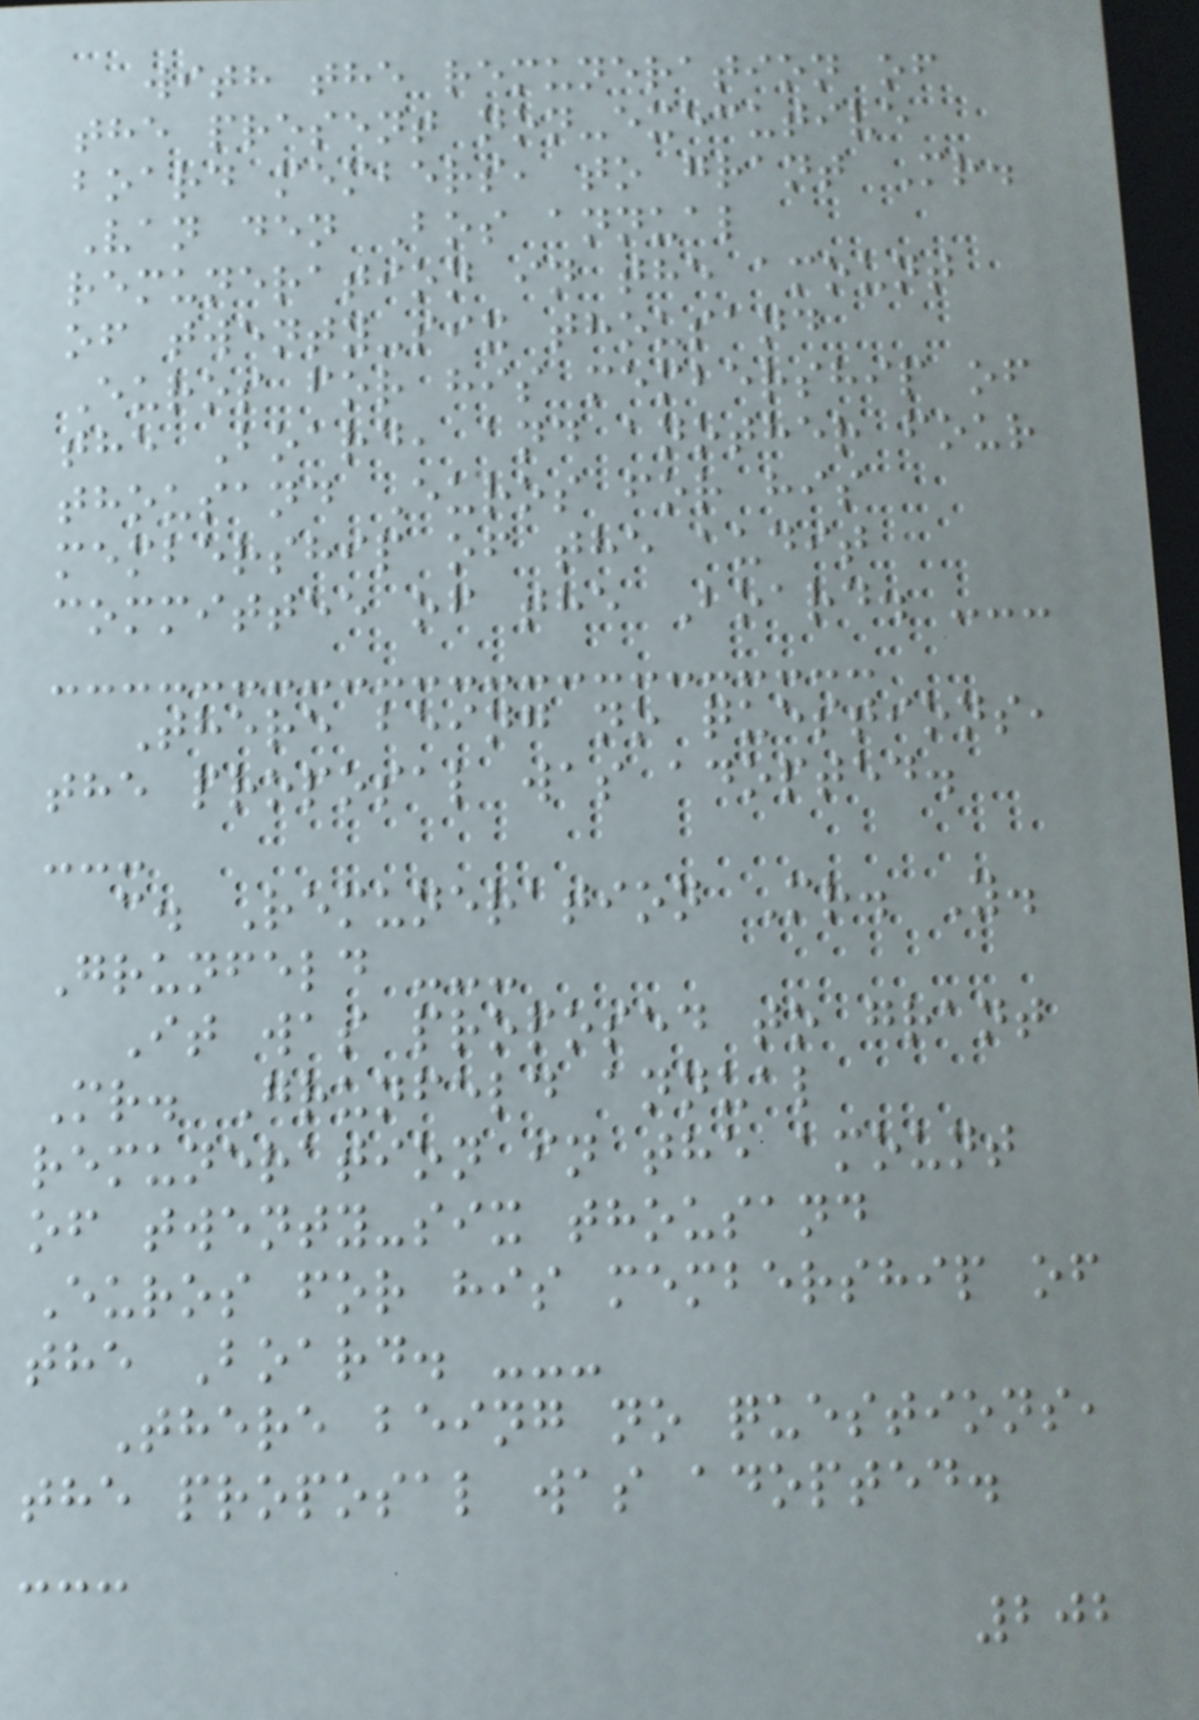with the remuneration of
the present non-executive
board members, to grant Mr.
Van den Bos annual
remuneration in the amount
of twenty-six thousand
Euros for his membership of
the Board, and another four
thousand Euros for his
membership of the audit
committee of the Board. ---
There being no questions,
the proposal was adopted.
---
c. Remuneration Mr. Y.
Grunfeld ---
It was proposed to grant
Mr. Grunfeld annual
remuneration in the amount
of twenty-six thousand
Euros for his membership of
the Board. ---
There being no questions,
the proposal was adopted.
---
202
